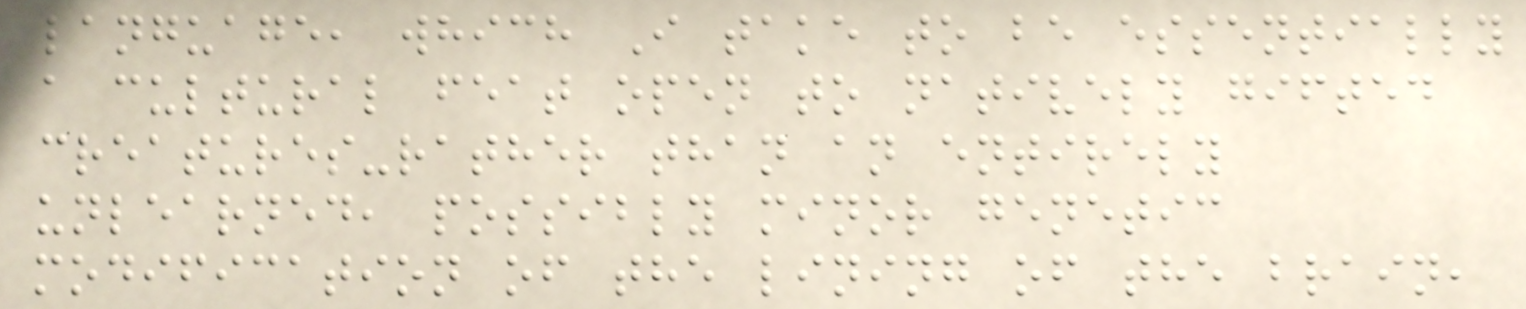language, which I take to be essentially
a cultural feat open to natively gifted
creatures-rather than an entirely
unlearned, possibly minor genetic
modification of the lining of the brain,
